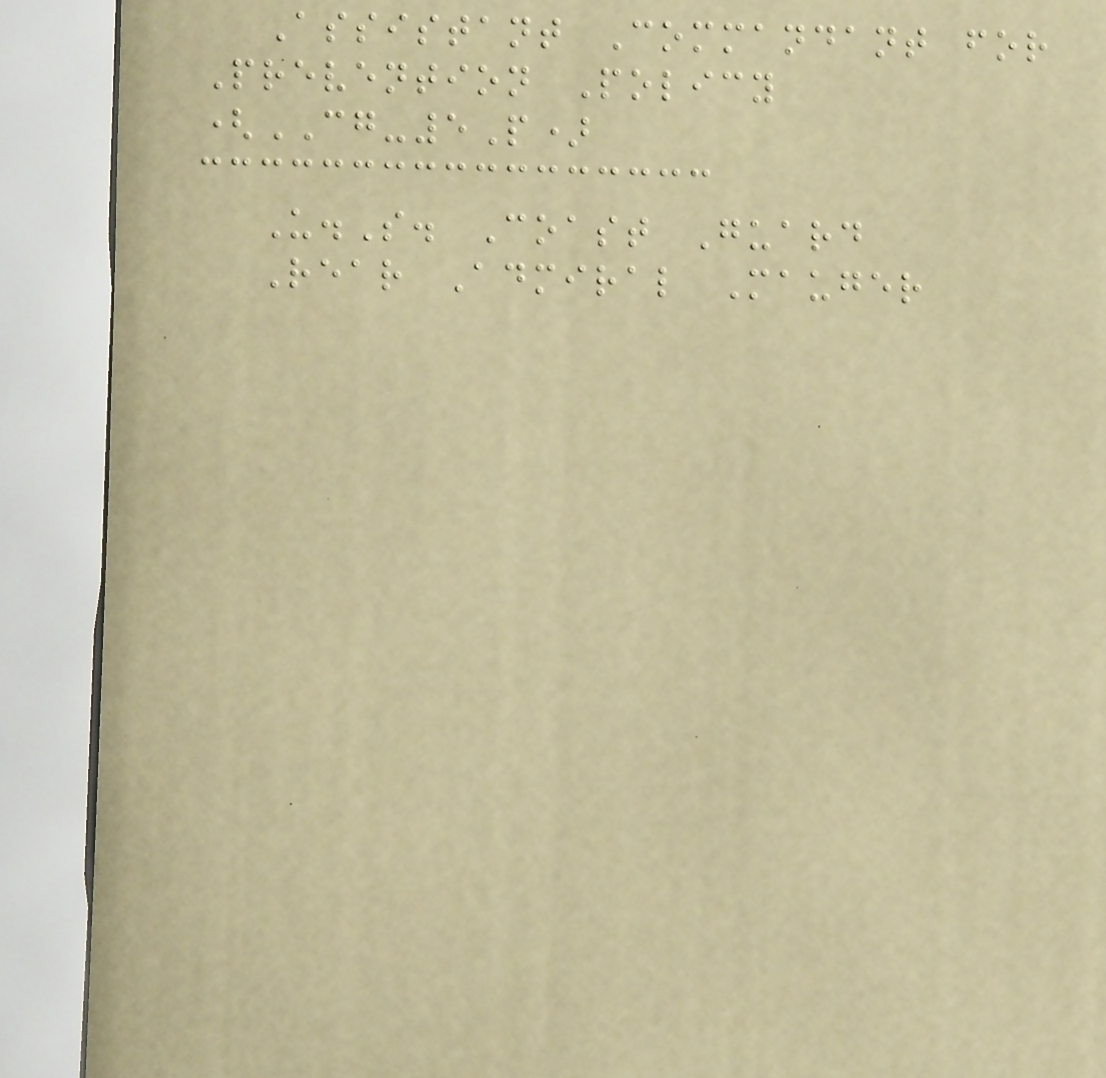Assistant Commandant for
Prevention Policy
(CG-5P)
U.S. Coast Guard
Rear Admiral Mauger
